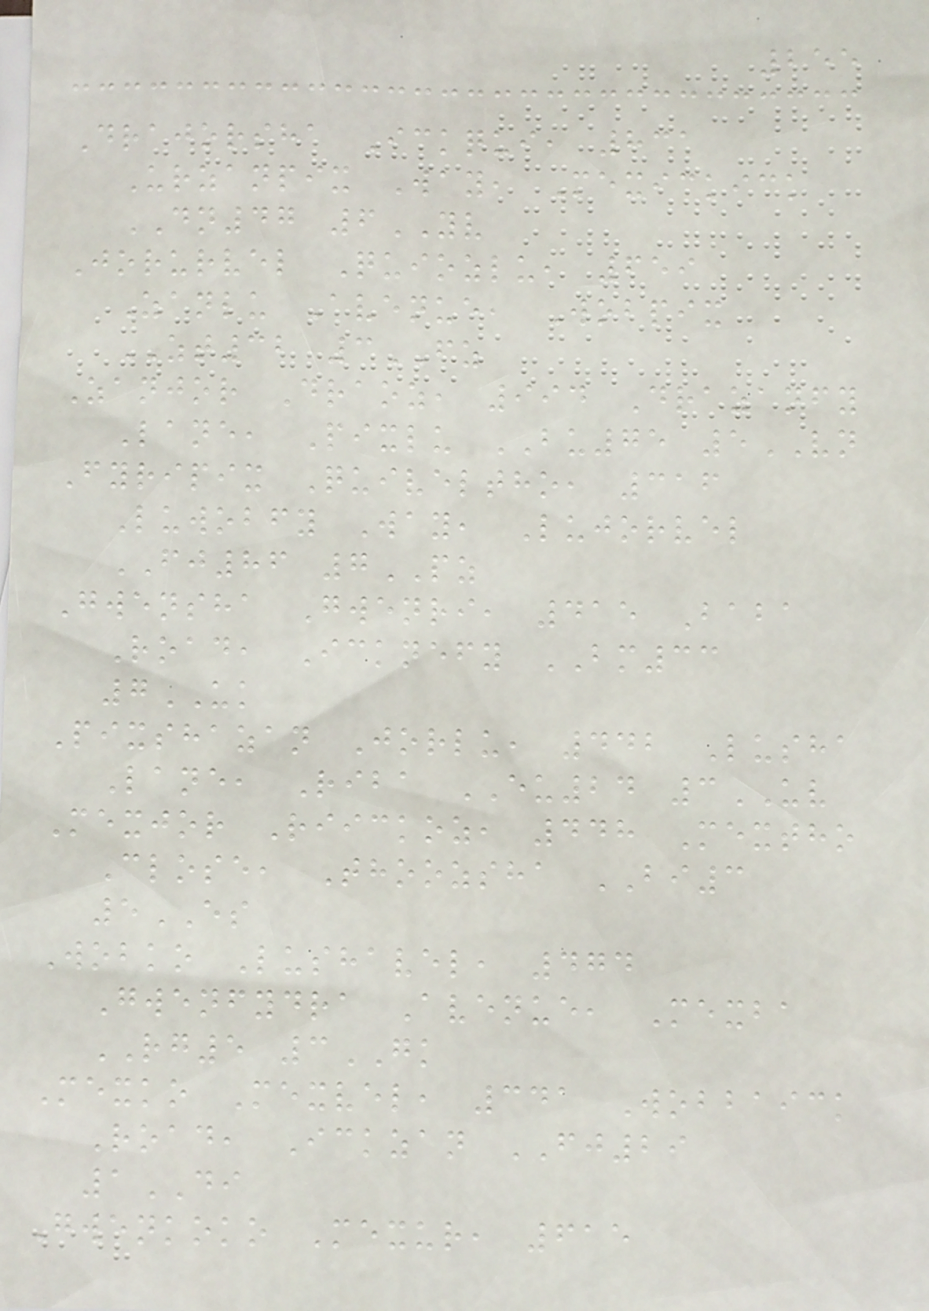255
Drajorsha Ickqui, 831
Urzanpix Way, Mexickick
DN47 6YV
Jorurvel Quiozlu, 659
Zanlu Avenue, Wobpix
ZT32 3FZ
Zanjor Draoz, 994 Drazanfy
Lane, Pixlu BU75 5VN
Fyripix Quiveltho, 316
Luwobfy Way, Lujorvel
FJ86 7PZ
Gwensha Gwenri, 415 Baba
Road, Icknefy BM33
7UK
Pixshazan Jorlu, 442 Lusha
Lane, Riba EU24 3UV
Mexjor Riickoz, 448 Mextho
Close, Thoozsha BI3
5ES
Wobko Lushavel, 474
Gwenfydra Avenue, Mexba
RG5 3GK
Mexko Mexvel, 341 Wobbaick
Road, Ickzan FJ29
1DI
Gwenkoko Mexur, 615
